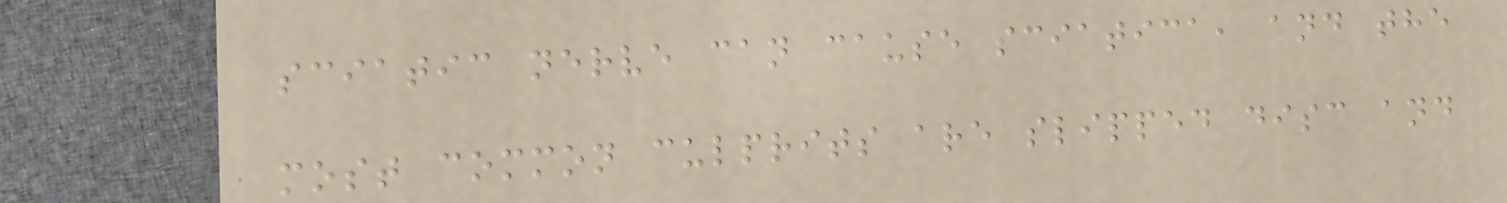sciatic nerve can cause sciatica, and the
most common culprits are slipped disc and
